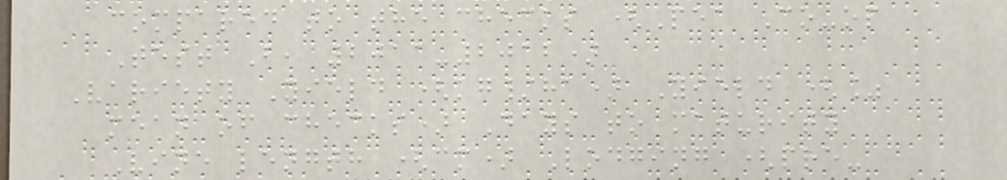compared to the checks (Pea Co-op
Test B, 2011-2012)
Variety Yield (kg/ha) Yield (%
mean of checks) Days to maturity
Vine length (cm) Lodging (pre-
